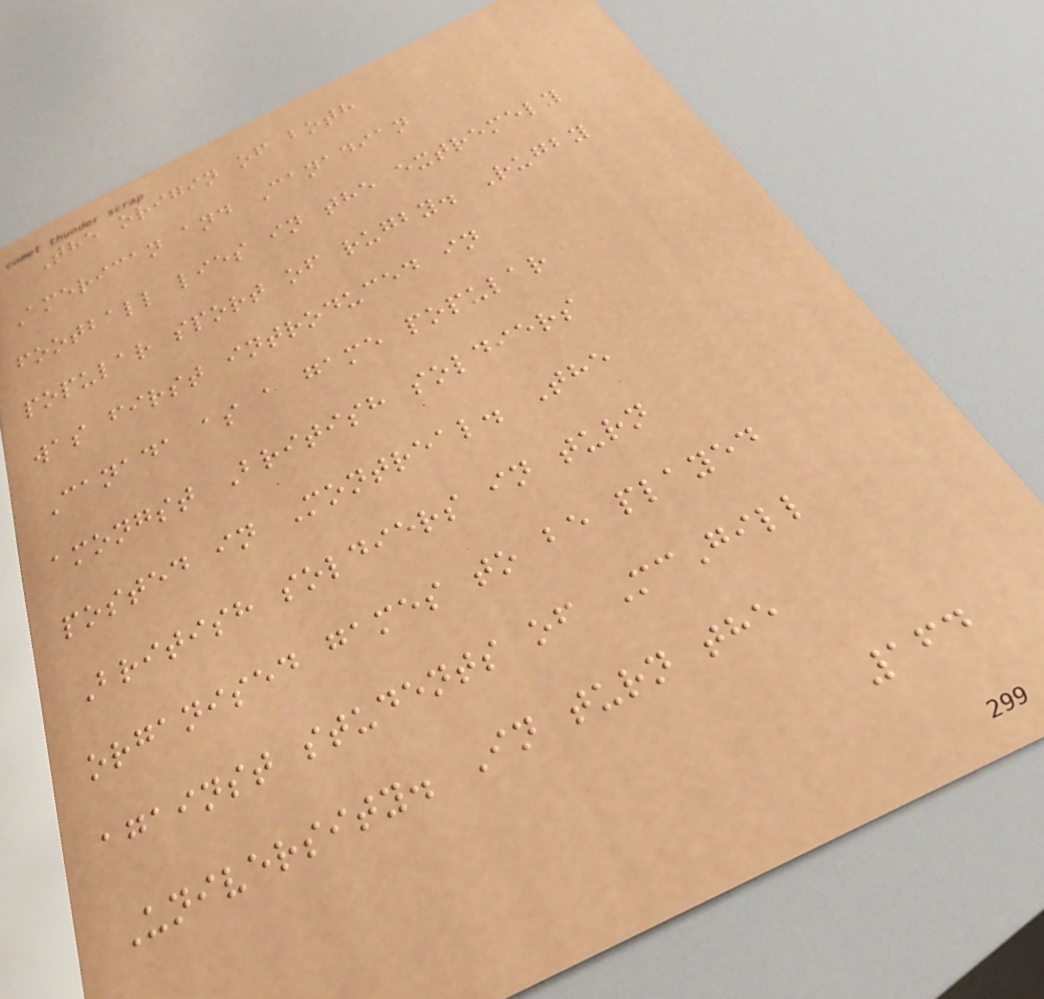The origin of both
American and Canadian
football lies in the extremely
popular sport of rugby. Rugby
was first introduced in
Canada as a game popular
amongst British soldiers
posted in Montreal. The
British soldiers in turn
organised games to be played
against students of McGill
University. In turn the
164
